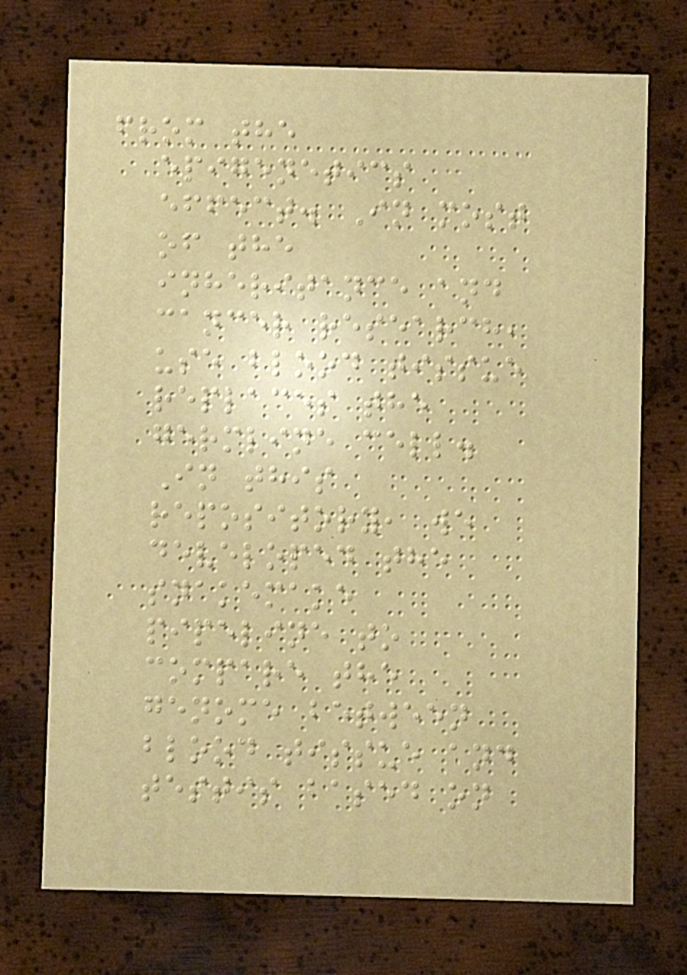from the
epigenetics
effect. In most
of the
inheritance and
cancer research,
use blood tissue
replaces the
germline cell.
In this
repository, we
developed the
snakemake
pipeline to
compare the
genome between
blood tissue and
testis based on
